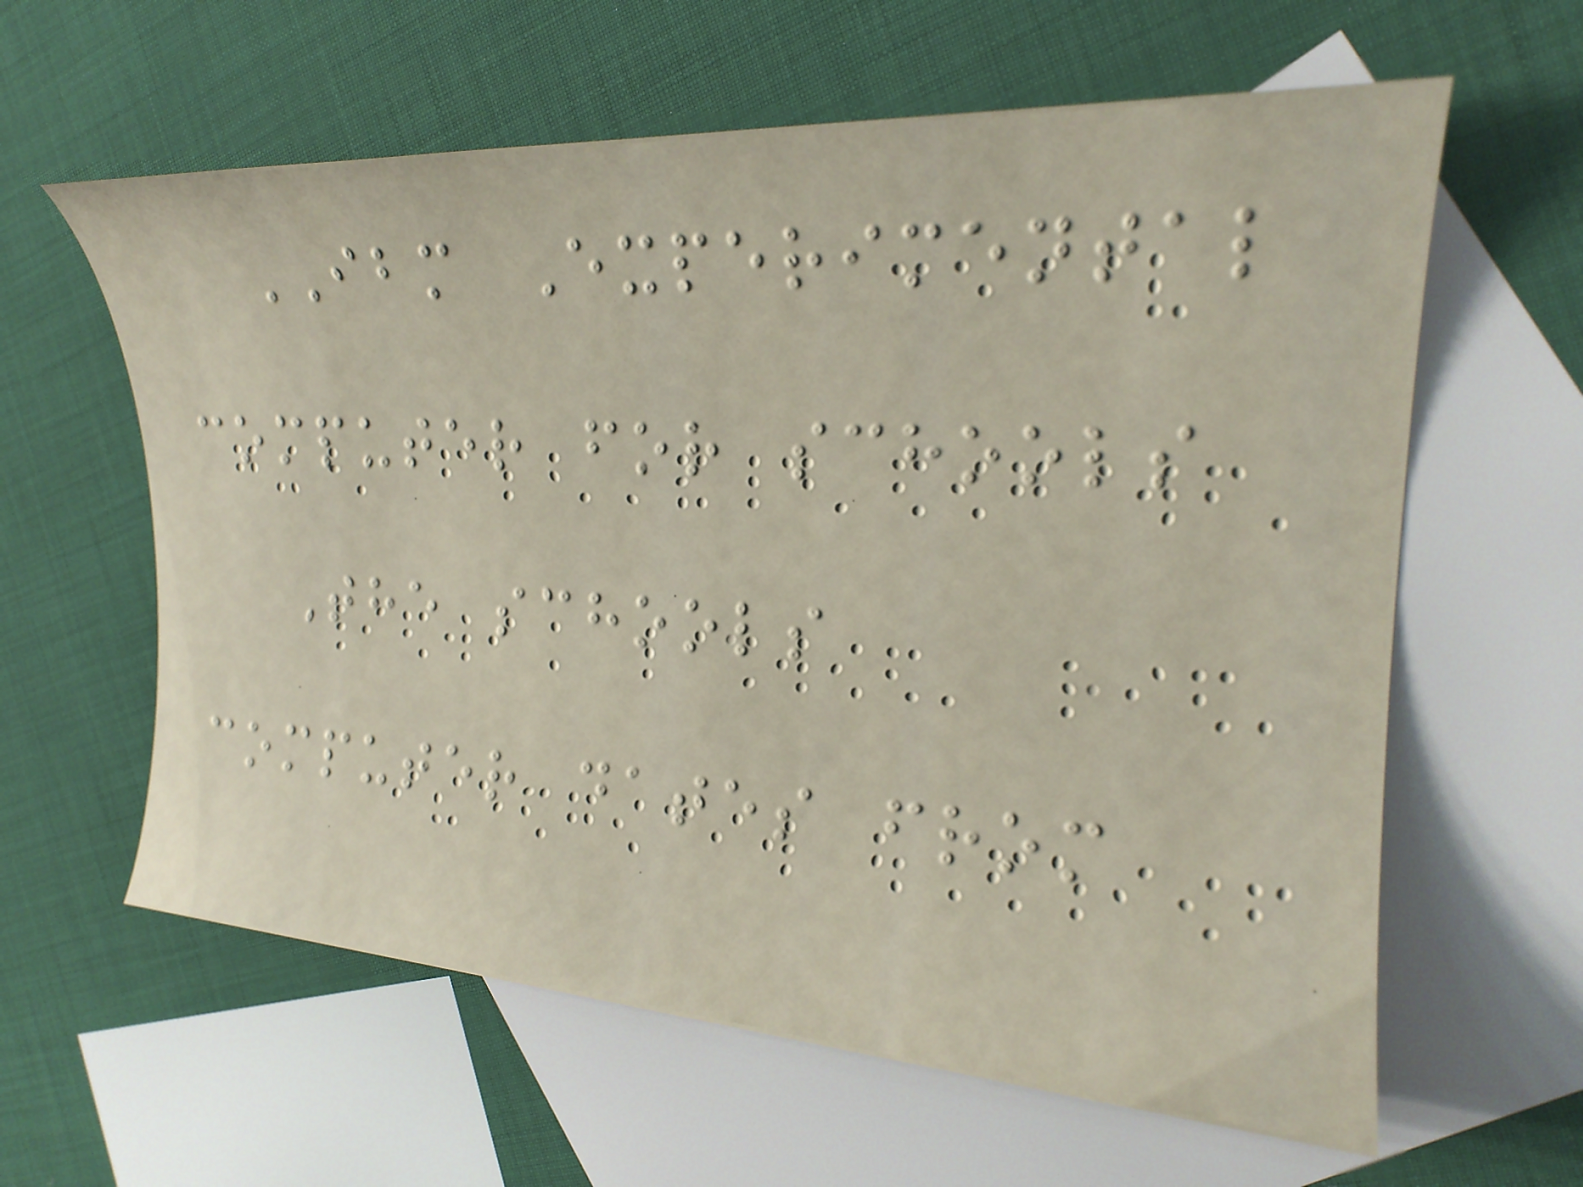IBM Experimental
computer for schools
The schools
computer dates from
